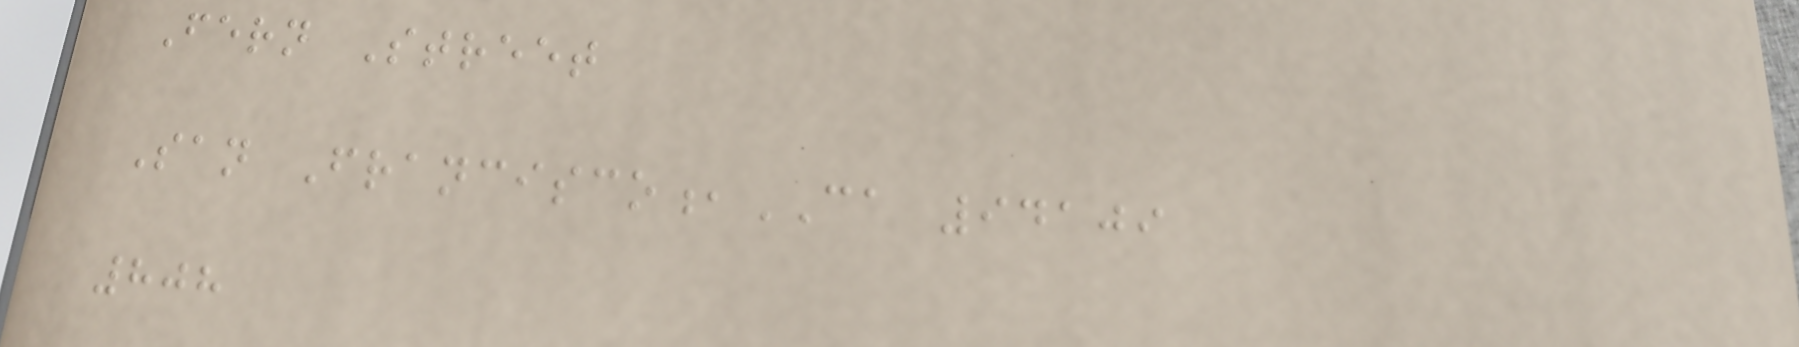Fern Street
San Francisco,CA 94109
808
